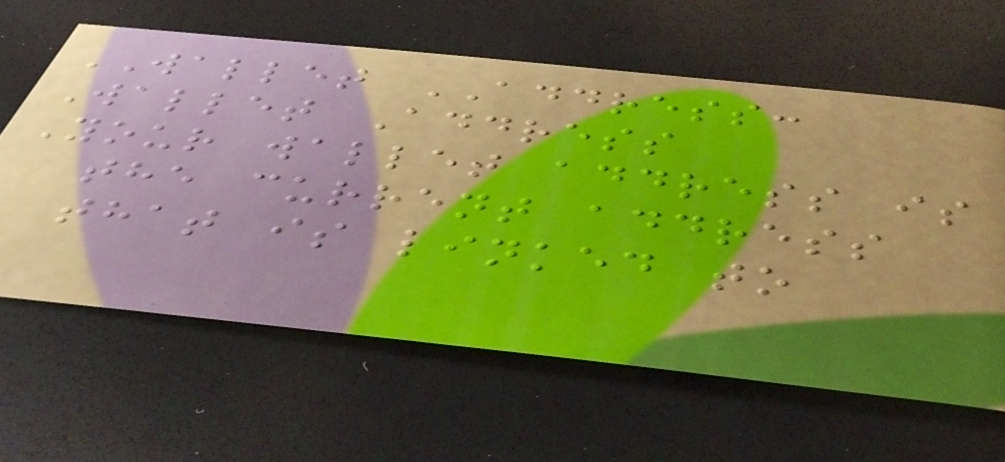WALLET ADDRESS:
Wallet Address
Your wallet address is
the current address
that is linked to
